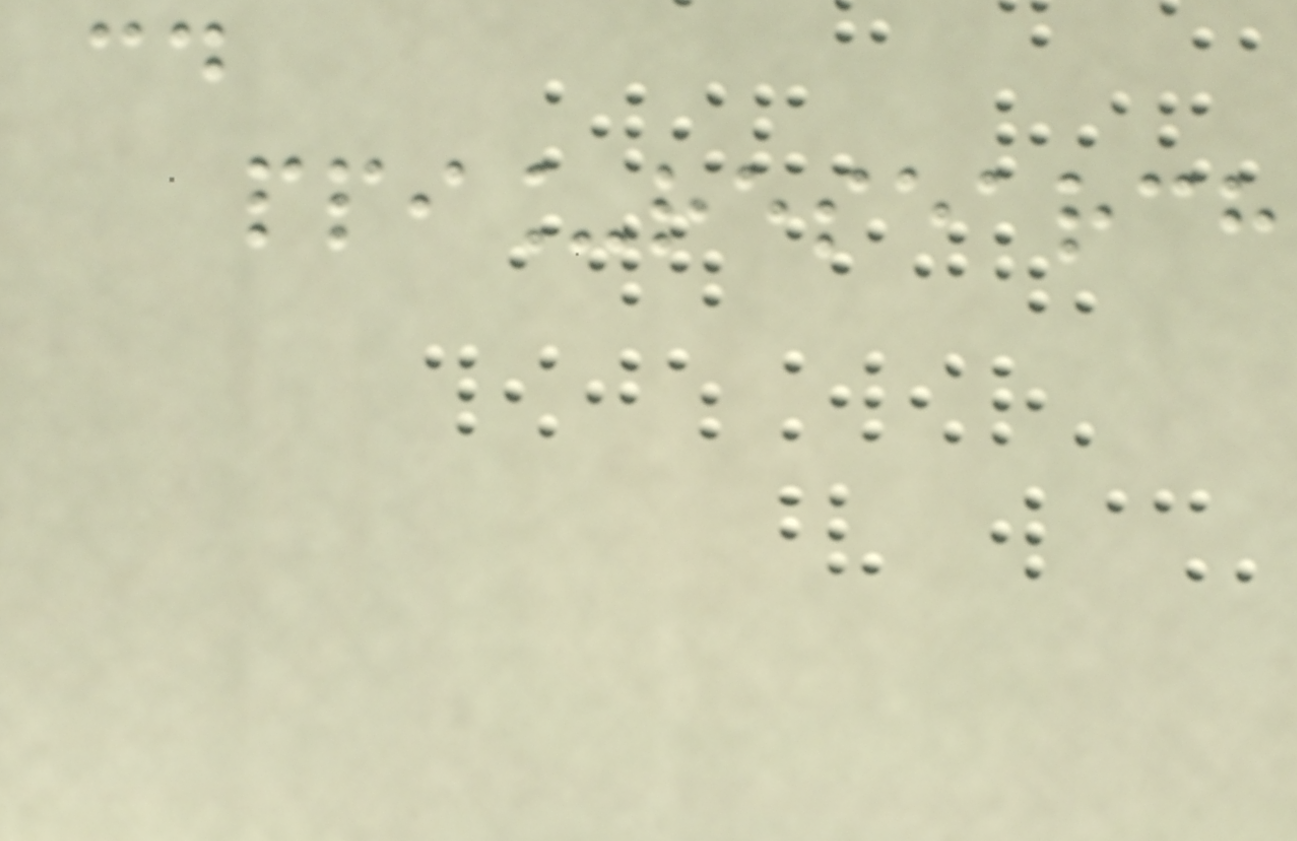cd
ppi_research
